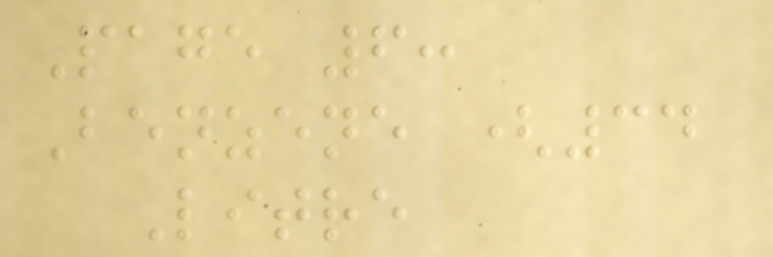Page 6:
Benzene (34
Litre
